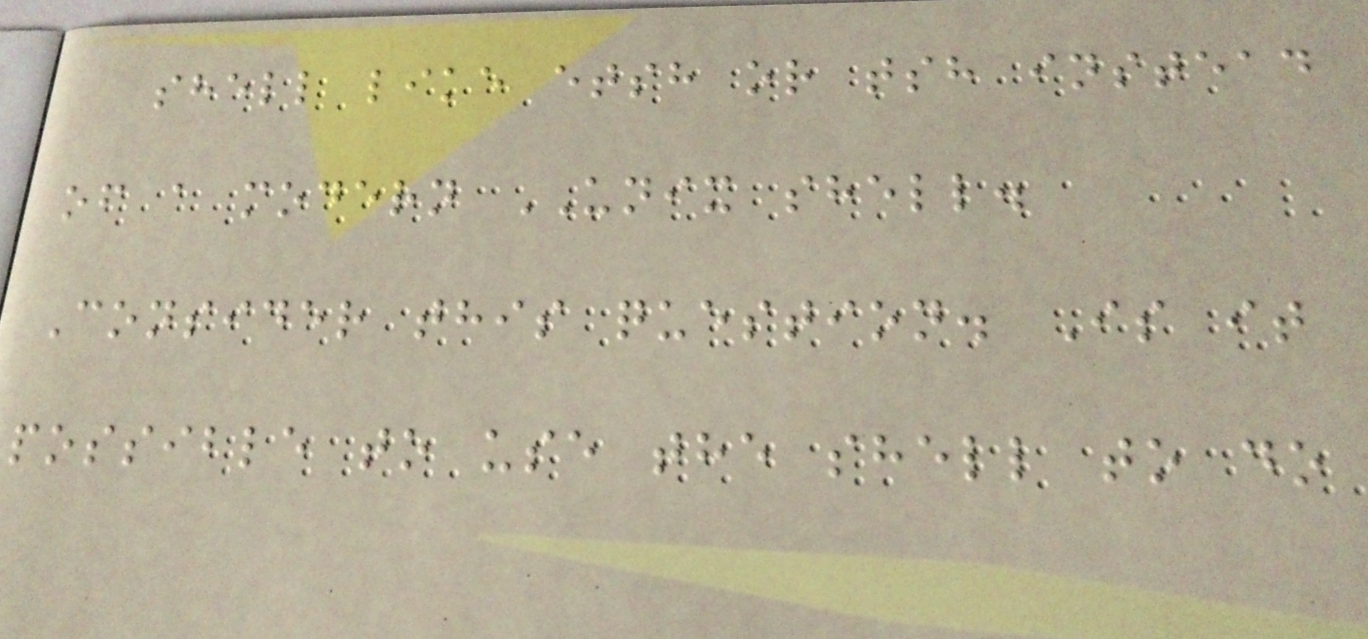shell like etsh or tsh instead
of a modern UNIX shell.
Consider this question. Is it
possible to use the shell to do
